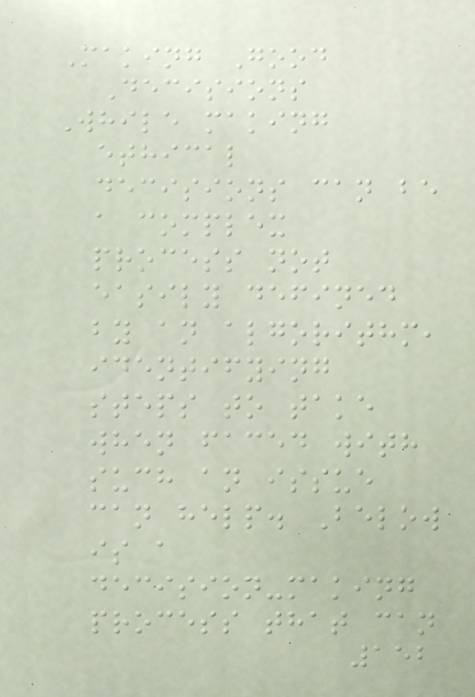Making Good
Decisions
While making
ethical
decisions can be
a complex
process not
easily defined
by an algorithm,
identifying
steps to take
when faced with
such an issue
can help. Below
is a
decision-making
process that can
152
